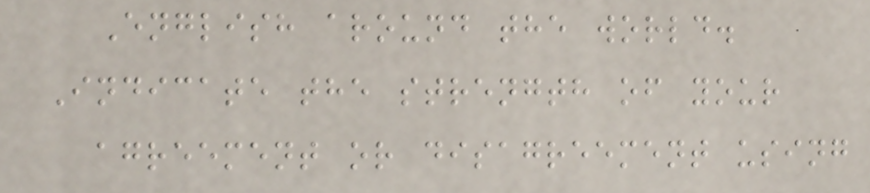English around the world.
Indicate the strength of your
agreement or disagreement using
